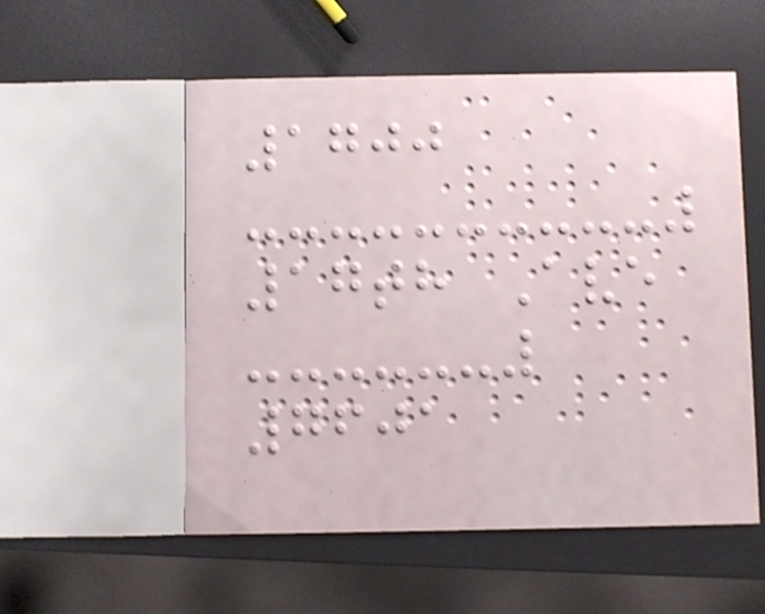1700
17th Ave
7601
